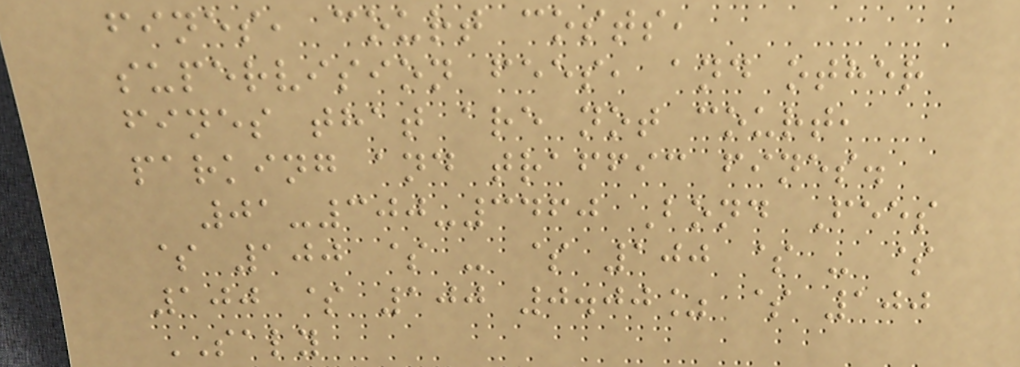fines, court costs,
supervision fees, and other
fines that are not court,
parking and traffic fines.
01-300-3460 Bond Fees
$ 100 $ - $ 100 $ - $
100 $ 100 0.00% $ 100
SALY
